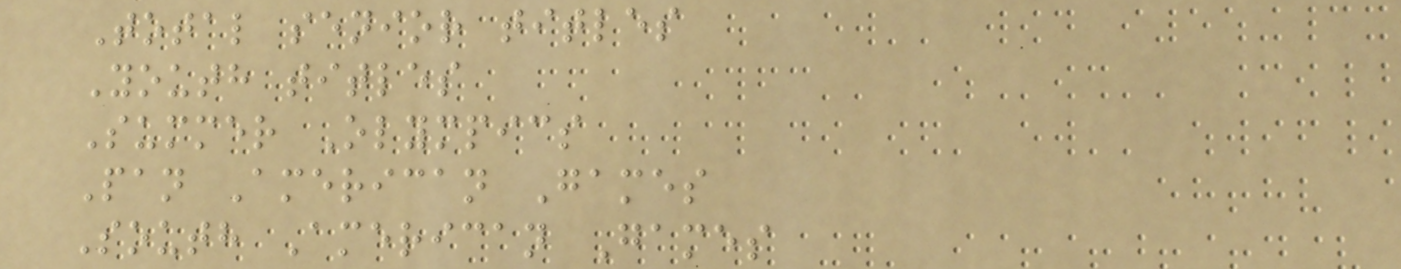Total senior titles
Youth titles
Summer Olympics
Pan American Games
South American Games
